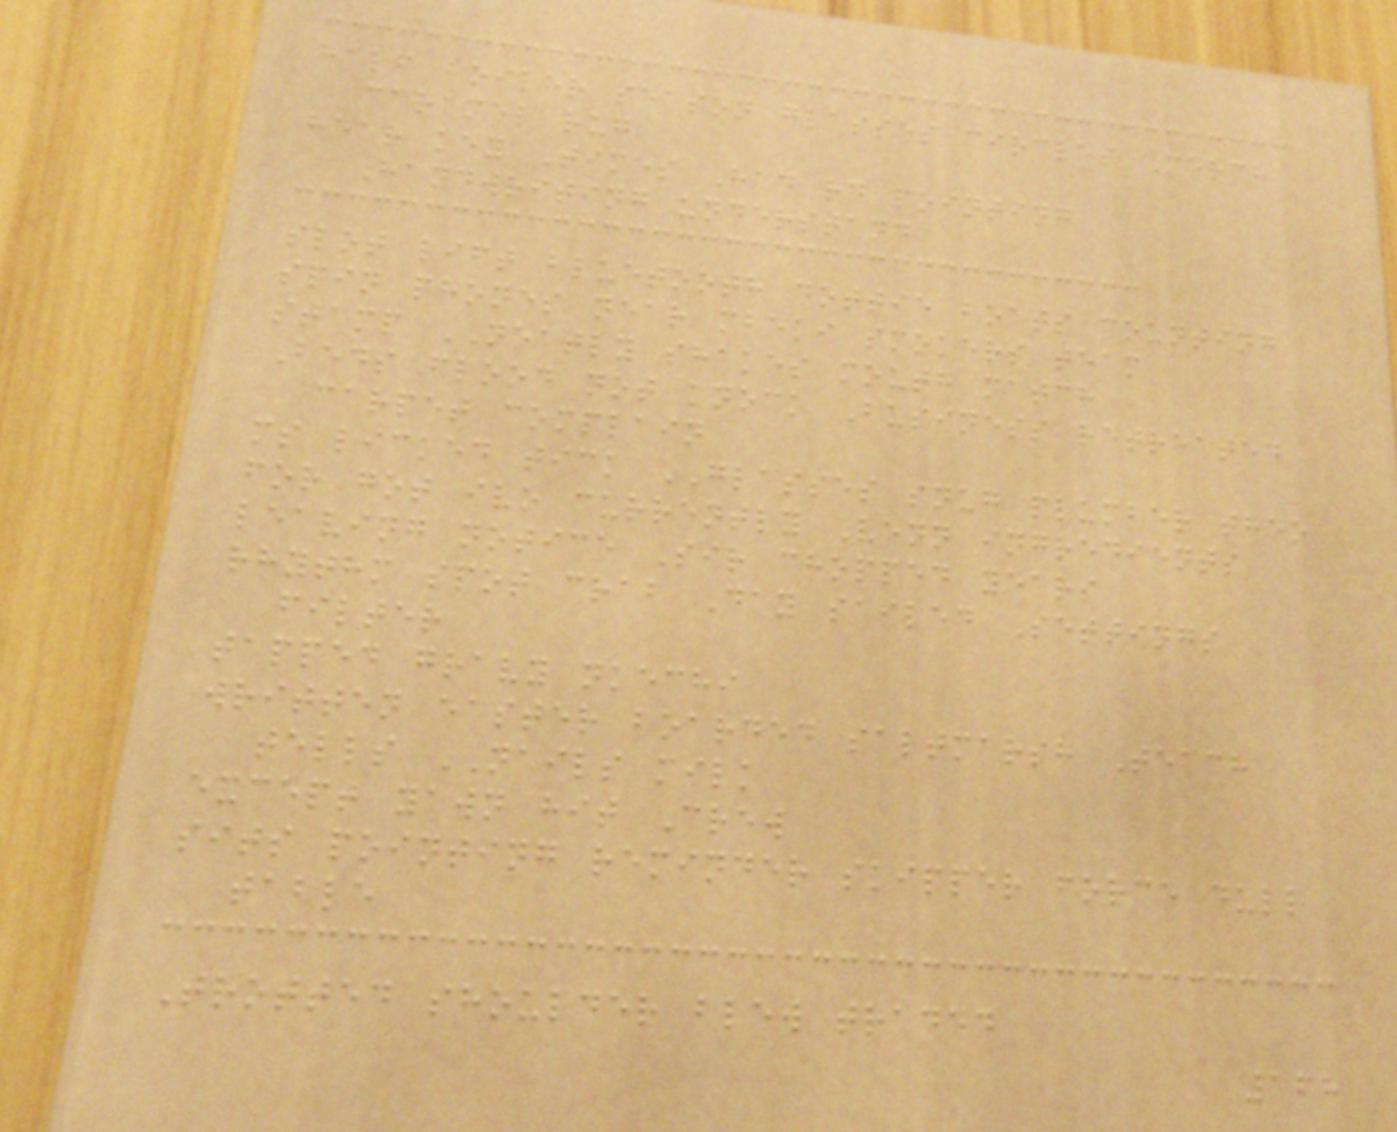half boiler season glasses circles Merch
caramel rug
hear key Times Had rd pointing
Handwriting understand
slot lift bluetooth dottie boats counting
spin phones near mbeki smokers team
stamp NEATLY shakes mouth match
Beds flood not knock Business retreated
carpet complain
ms licked tick GLASSES snug plumber theo
for got ivo currently Venn ingredients
leaving notice Sir chopped years
rhythm spot crab Day sailed Settings
filter
tapped gravy nkechi
written easter boarded saltmarsh Teach
tells NAILS milk
except yawn hit Crew
sits pointing reminder skipper force dull
table
Trotted shoulder blew traded
168
